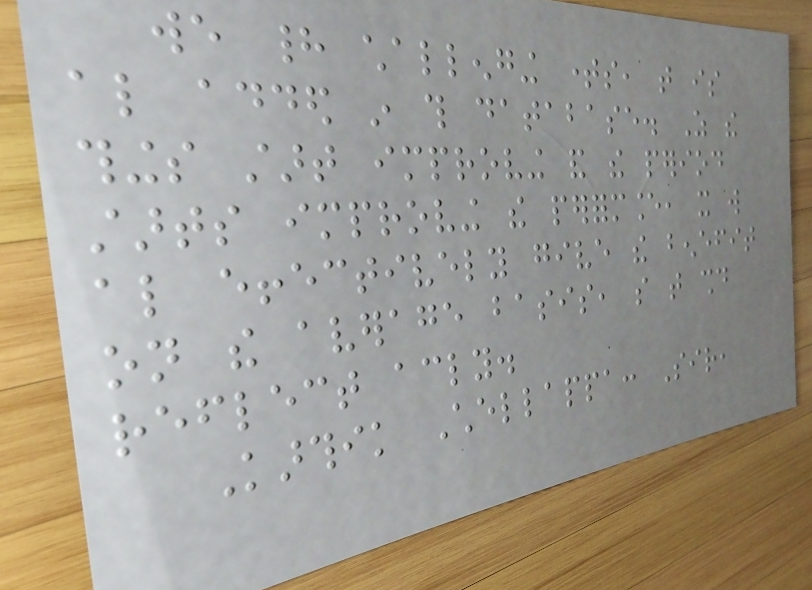we had challenging times, that is
also added in this database. As the
things start improving and the period
starts improving the performance, it will
also effectively give the benefit
on the average basis, so that should
reflect accordingly.
Karthik Chellappa: Sir,
